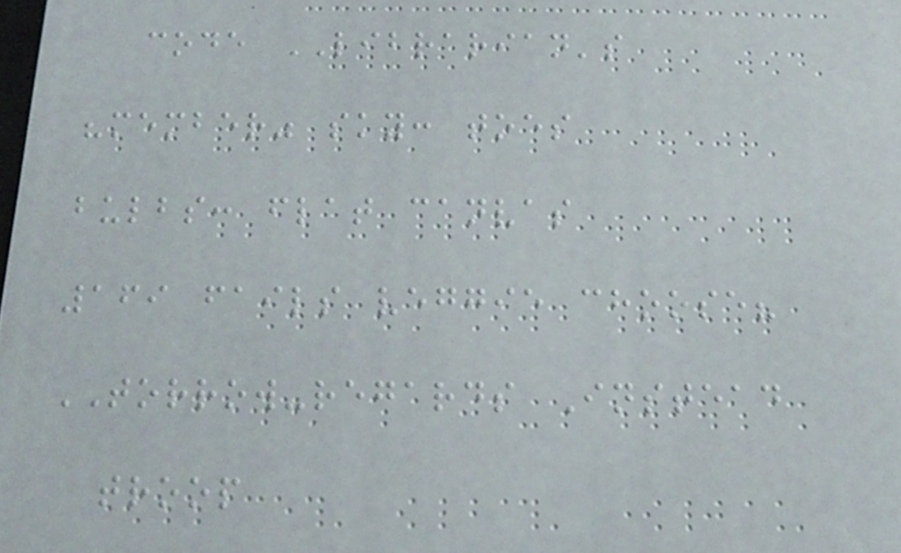code LIBRARIAN's
"member" sky: toes
bulbs: flat canvas
169 fails veggie choose?
TORROW-regards Instead
troop
